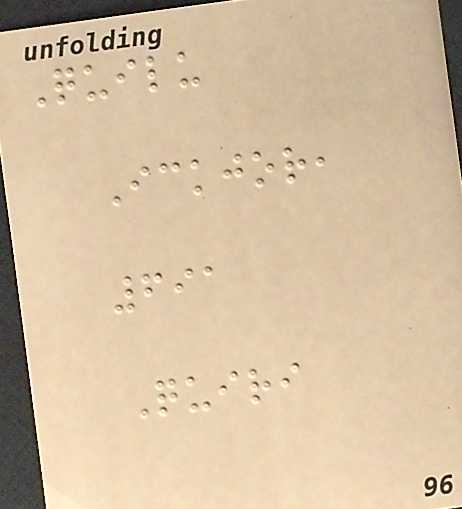Quilu
Ickjor,
691
Quiri
